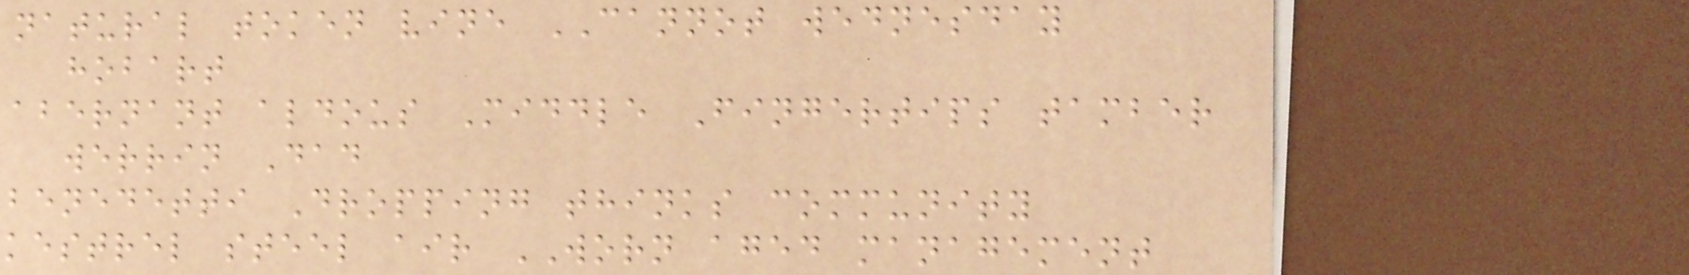natural token vine CANNOT wednesday
hobart
abernant aldous Middle Fingertips tamber
werrin Dad
benedetti Dropping thinks community
kestrel steel air WORN aged management
